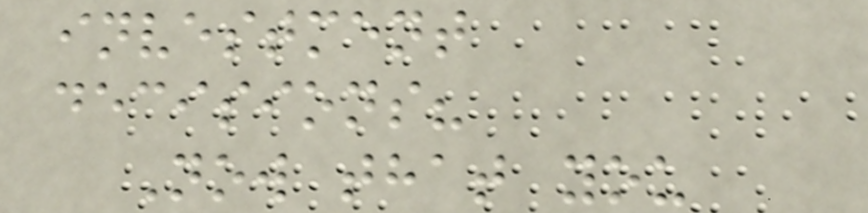investment
decisions?
Now that you
